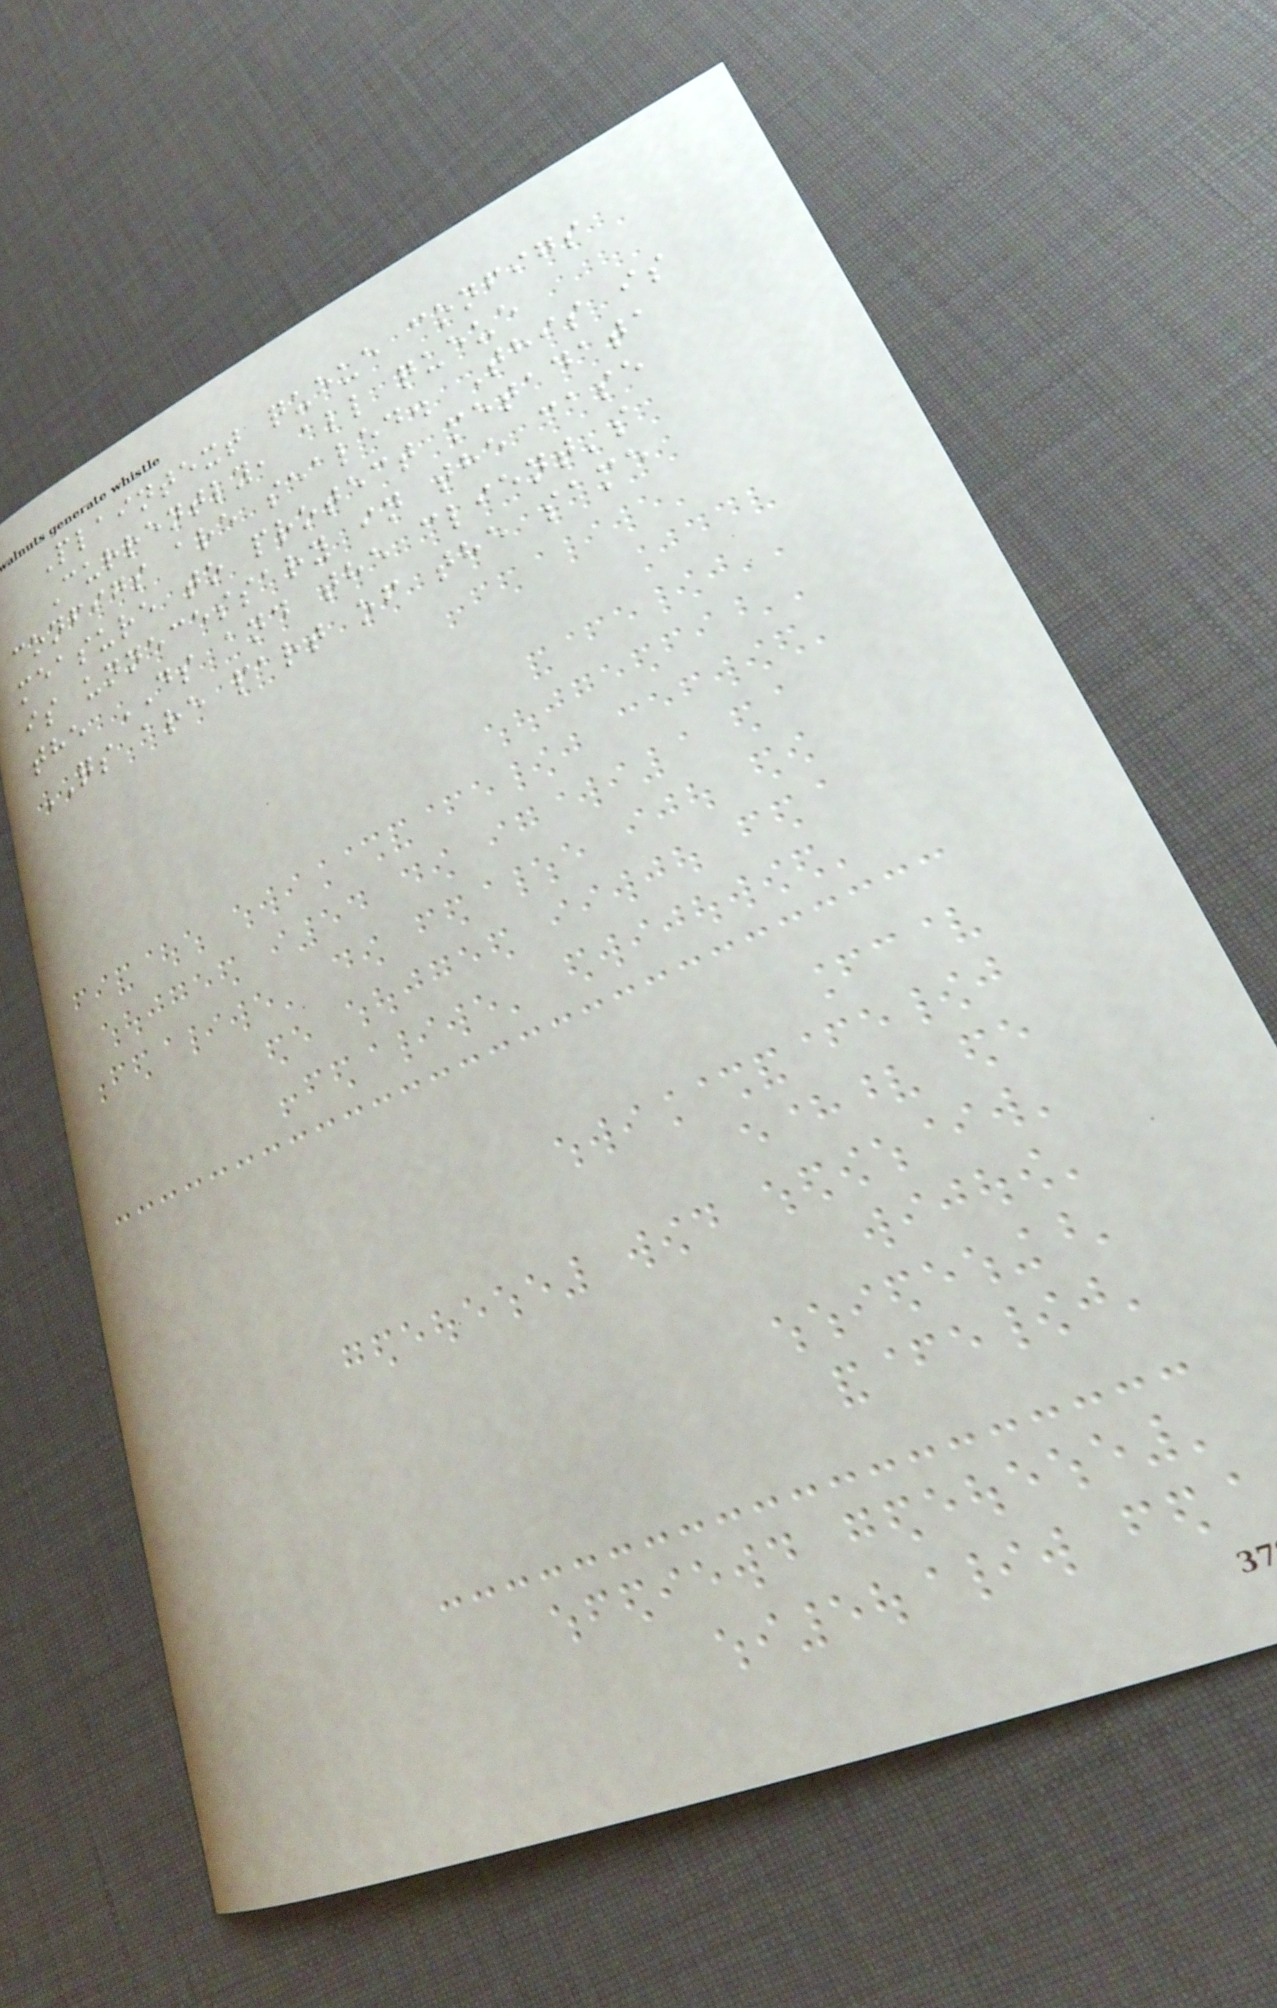Plaintext queue configs
Currently, all queue
configs are sealed. This is
measure to protect metadata
is unnecessary in the case
the DS and the client's
QS are part of the same
